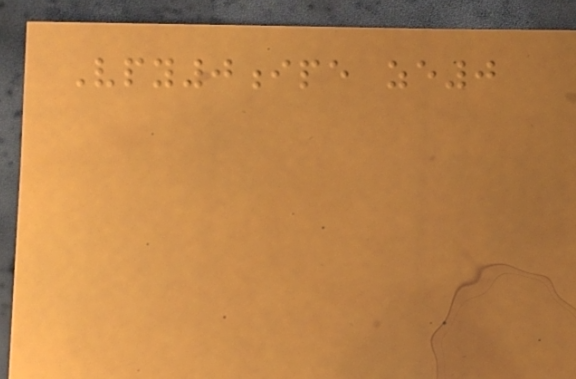Vpy0ipe ze0
